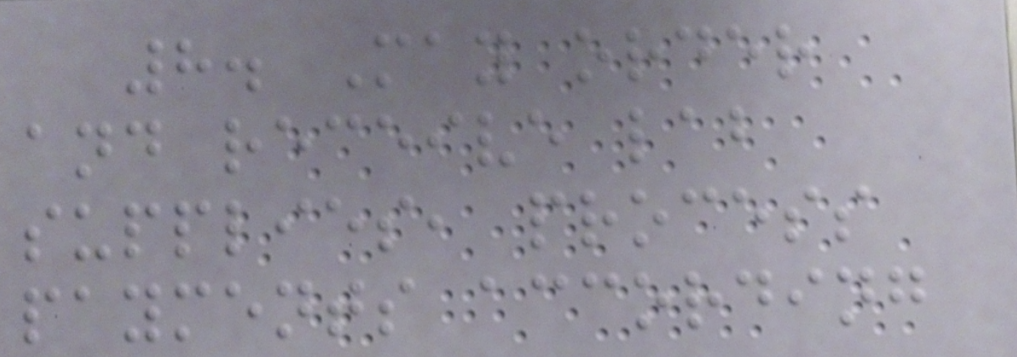8. May order
and receive lab
supplies, process
payments according
